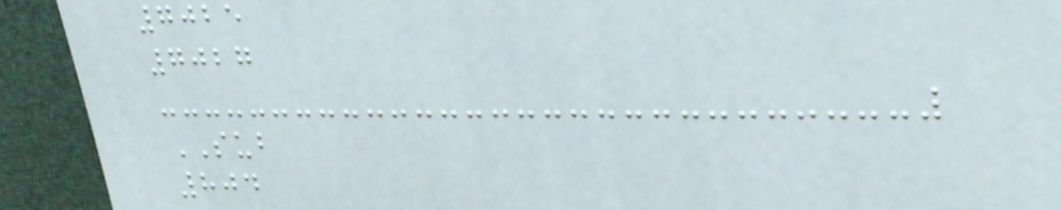7025
7027
SUB
804
